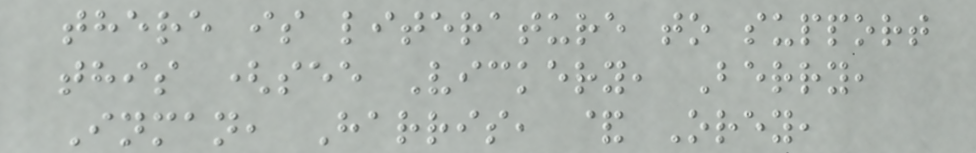there is literature to support
this (see Vickery, Berry,
Inman, Harris, & Orey,
